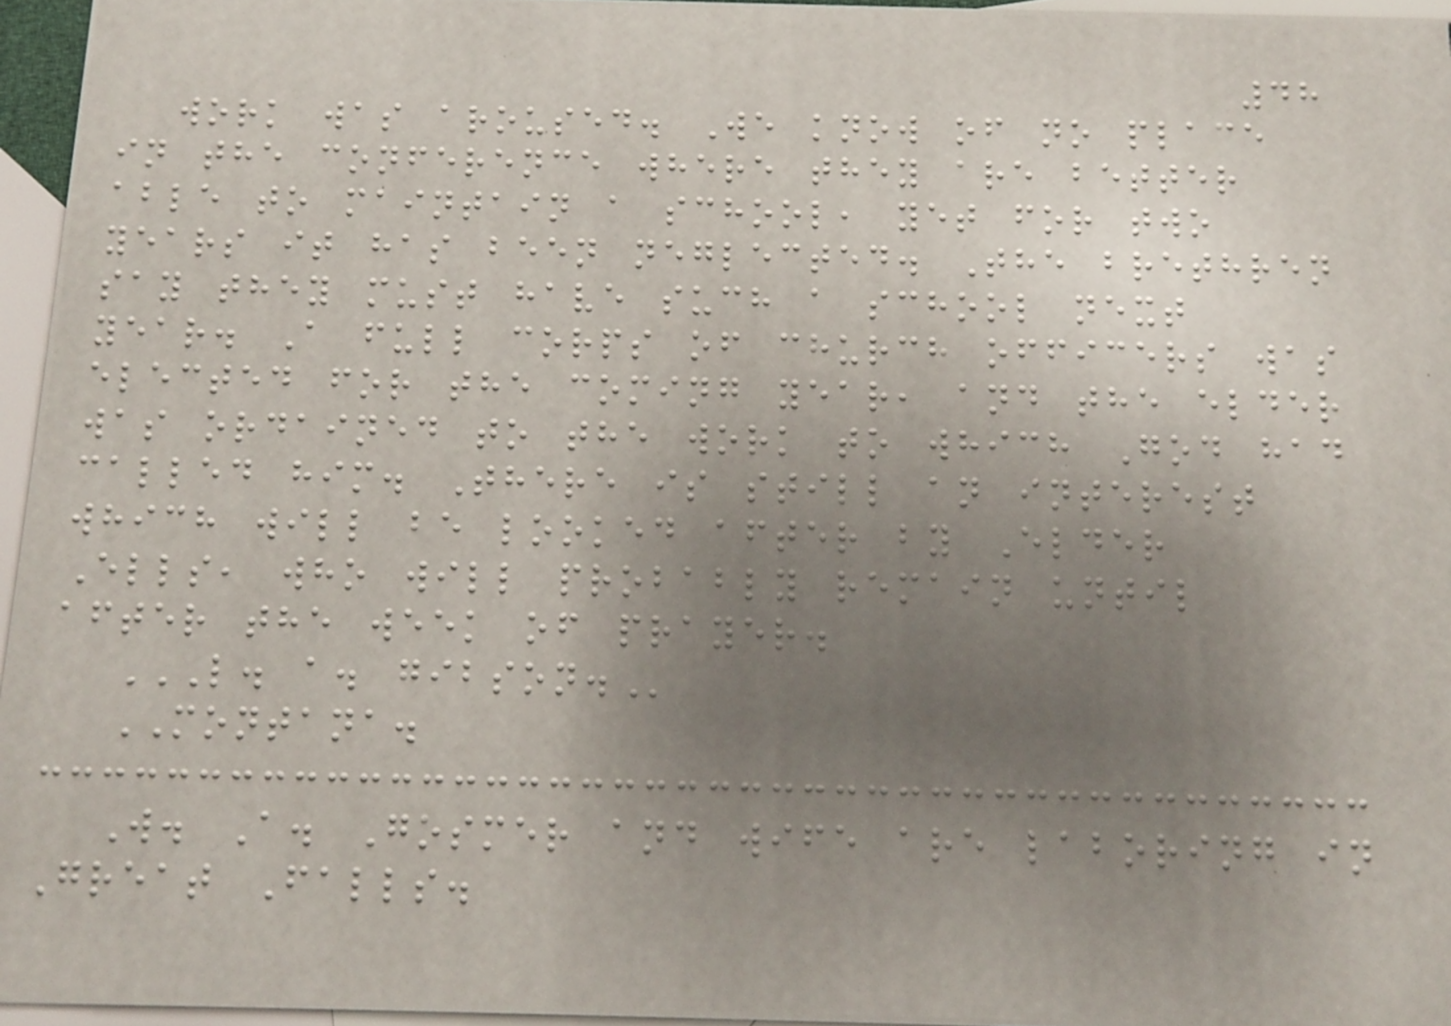48
work was aroused. We know of no place
in the conference where they are better
able to maintain a school, yet for two
years it has been neglected. The brethren
say they must have such a school next
year. A full corps of church officers was
elected for the coming year, and the elder
was ordained to the work to which God had
called him. There is still an interest
which will be looked after by Elder
Ells, who will probably remain until
after the week of prayer.
L. A. GIBSON.
MONTANA.
W. A. Gosmer and wife are laboring in
Great Falls.
